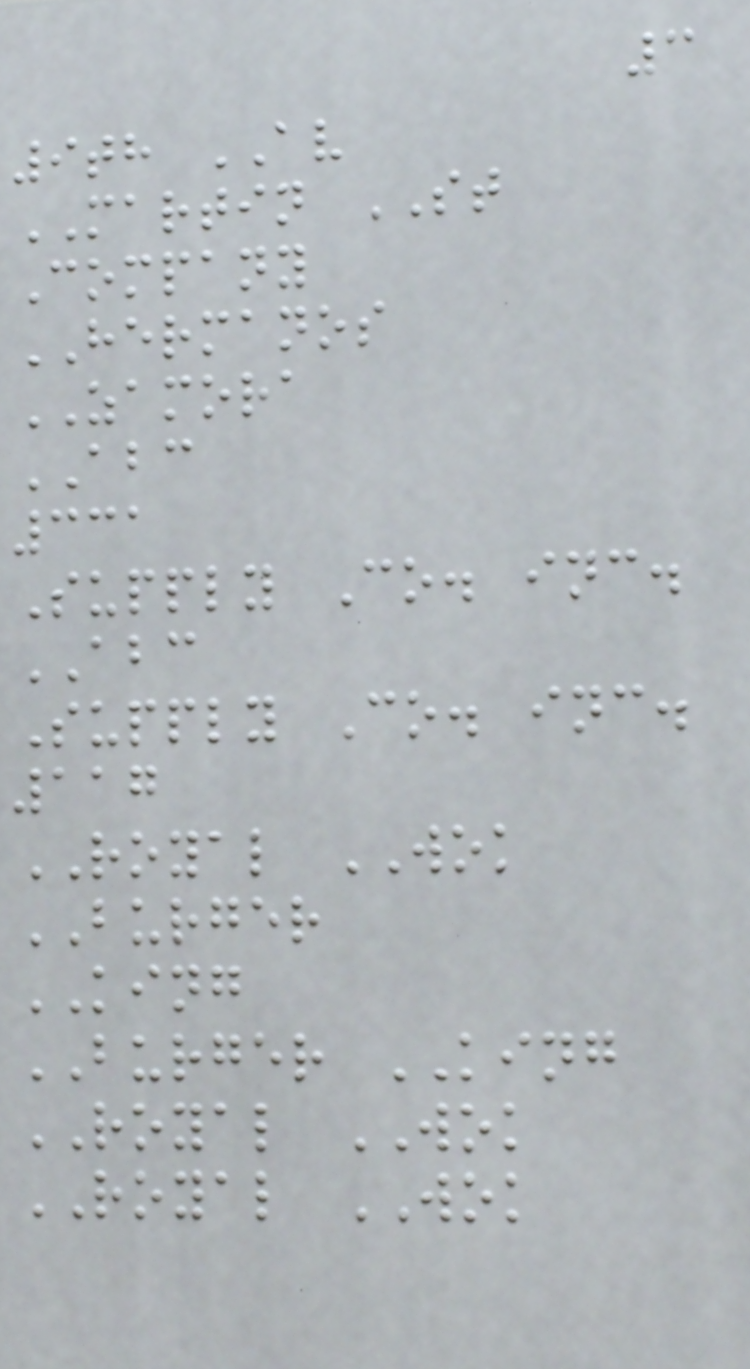3
9th AV
MARTIN ST
Company
HERMANOS
ZAMORA
ABC
331
Supply Co. inc.
ABC
Supply Co. inc.
117
ROYAL WOK
BURGER
KING
BURGER KING
ROYAL WOK
ROYAL WOK
